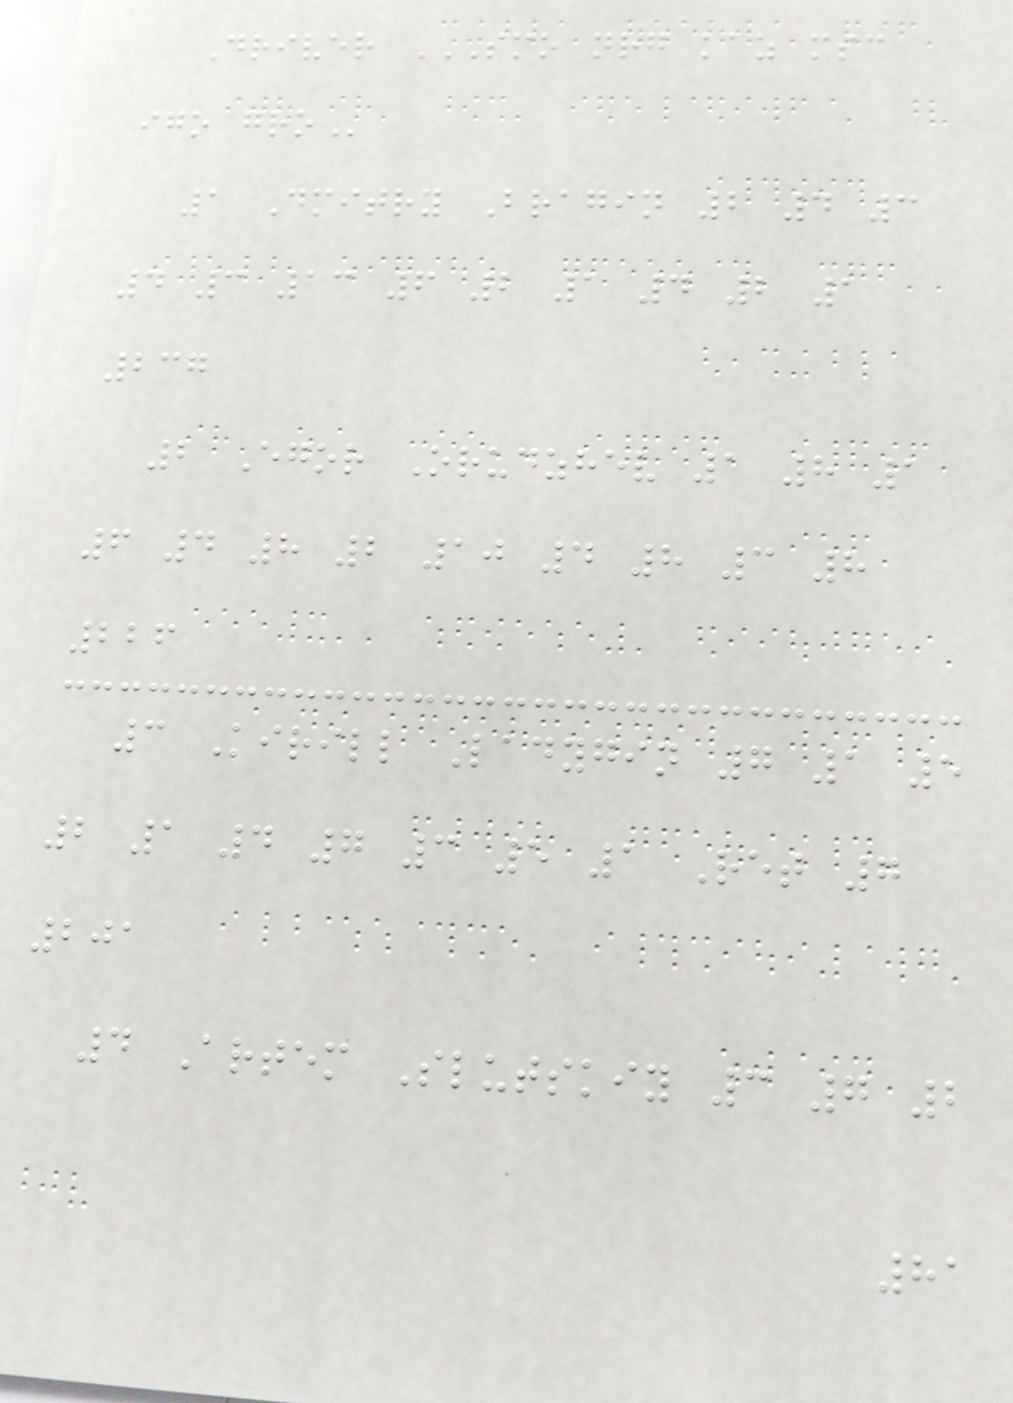Driver SMO NRG KAZ MSC
IGO GRO
1 Dmitry Bragin 2 4 3
4 3 13 6 2 1 4 2 1
237
2 Egor Orudzhev 1 8 1
6 4 8 2 10 4 8 3 8
226
3 Kirill Ladygin 7 1 5
2 1 4 7 3 5 1 Ret 7
201
4 Artem Slutskiy 3 7 2
81
